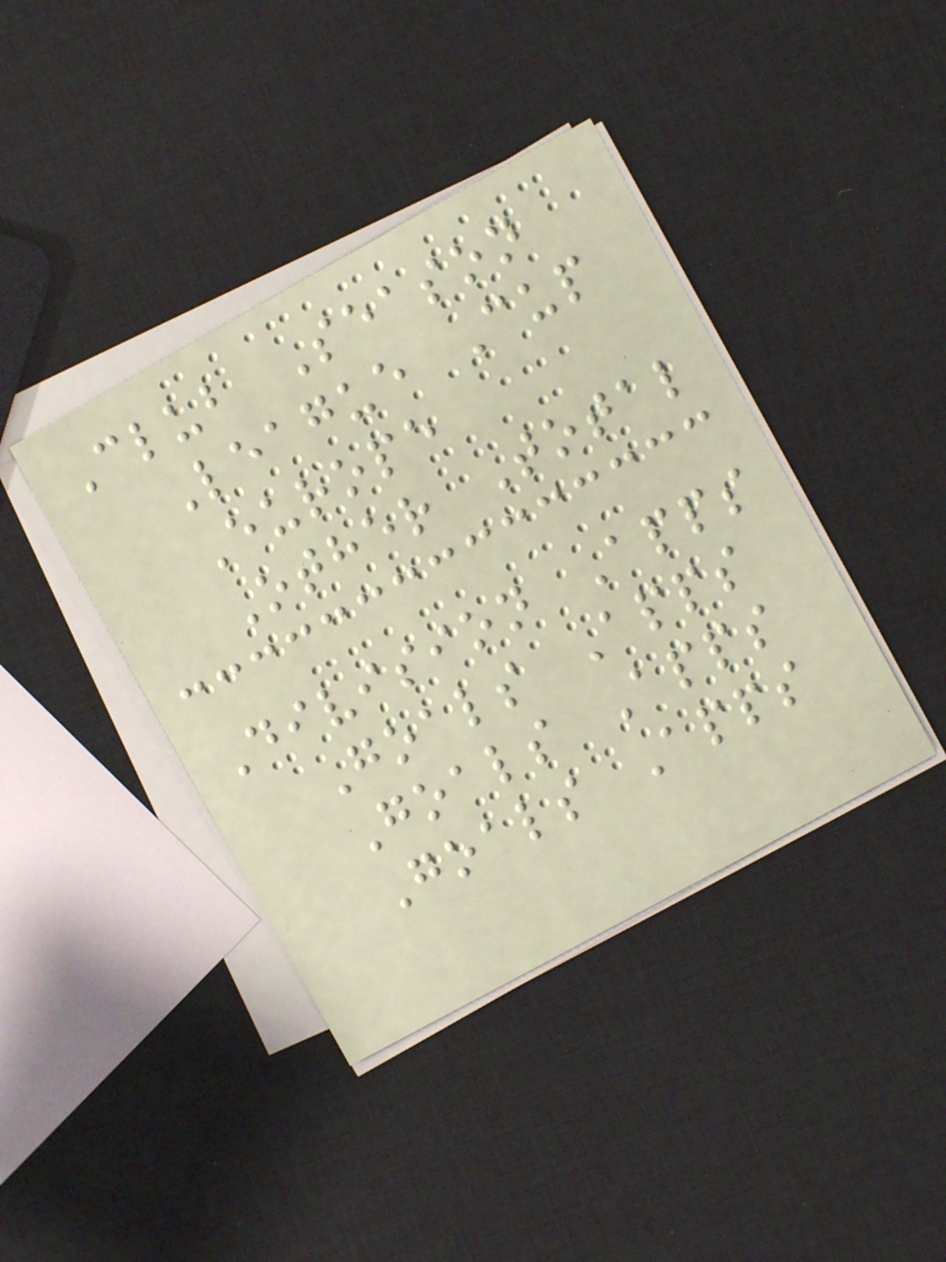Club Season
League Cup
Europe
Other Total
Division Apps
Goals Apps
Goals Apps
Goals Apps
